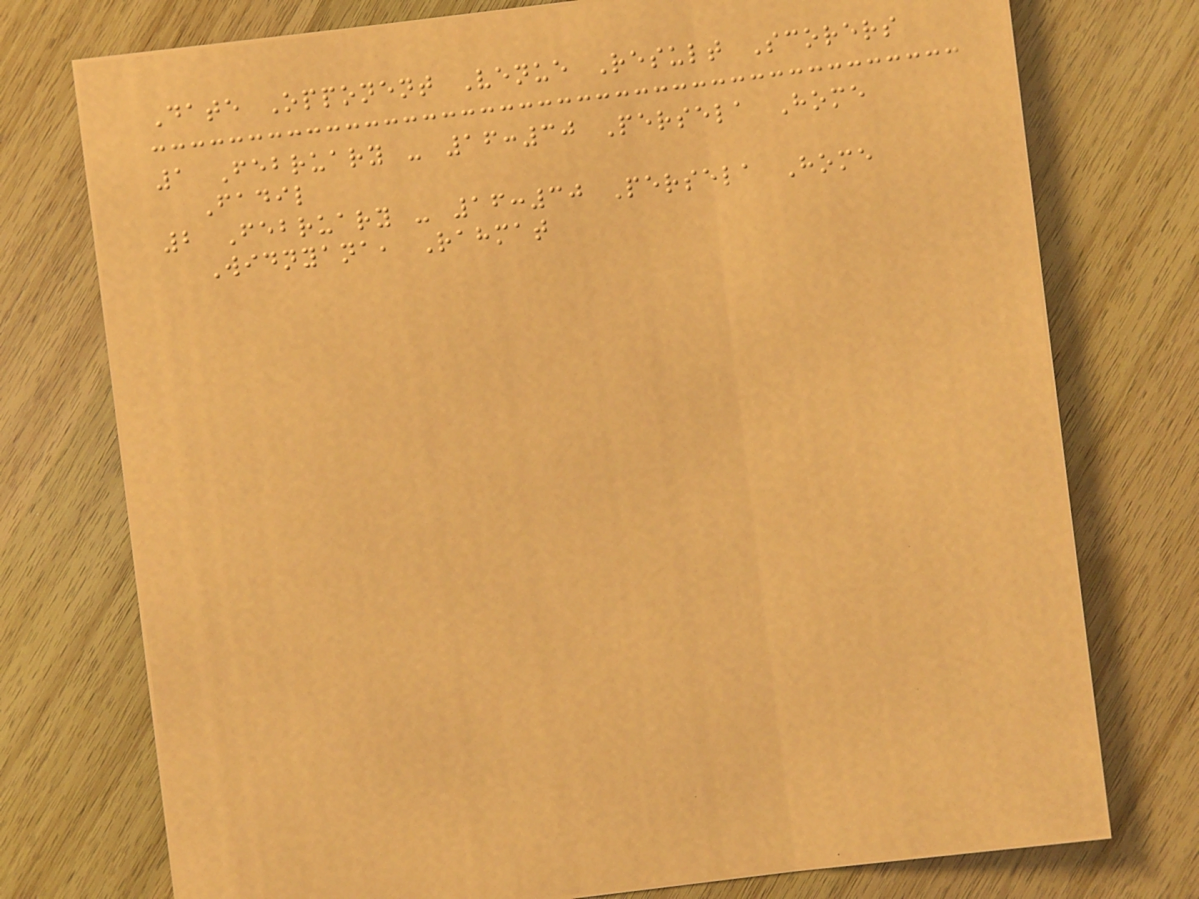Date Opponent Venue Result Scorers
1 February - 16:30 Persela Home
Fadil
2 February - 16:30 Persela Home
Widnyana, Rahmat
